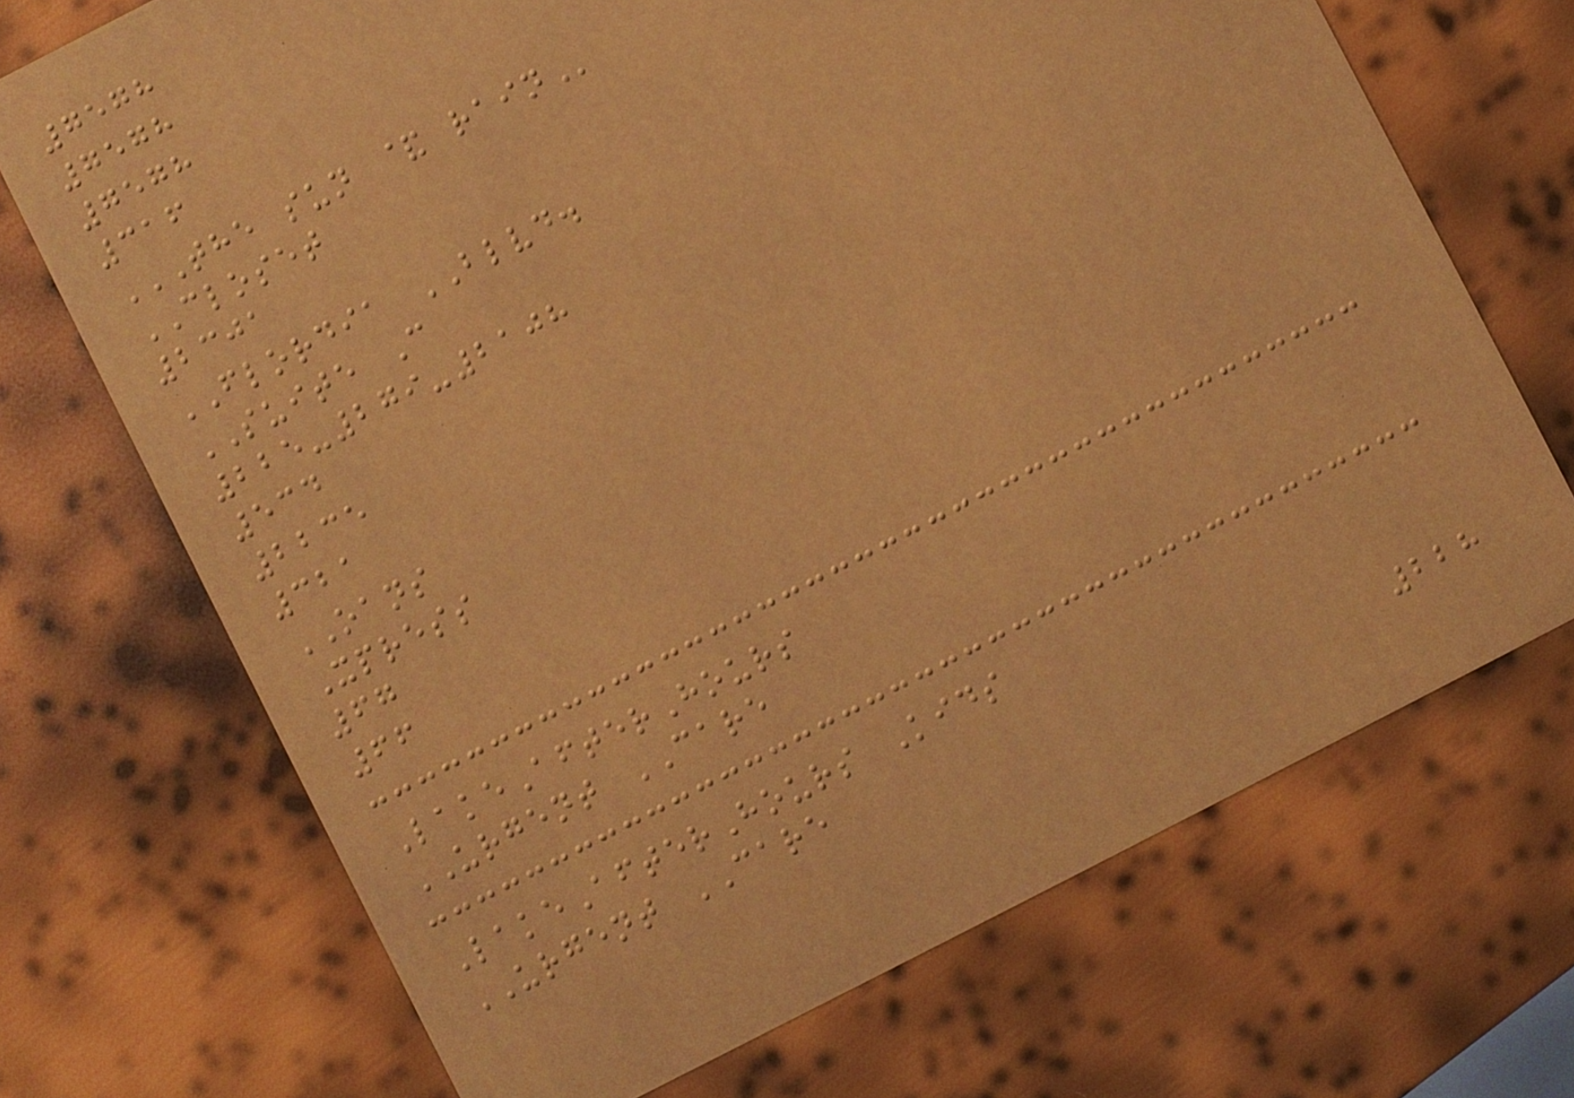7578
7578
7578
316
THE SUN & RAIN
CLOSET
2301
FLORDIA BLVD.
SUITE C
225-279-2108
534
2235
321
OANS
Xpress
67
66
LakeAfterHours
URGENT CARE
LakeAfterHours Kids
URGENT CARE
228
